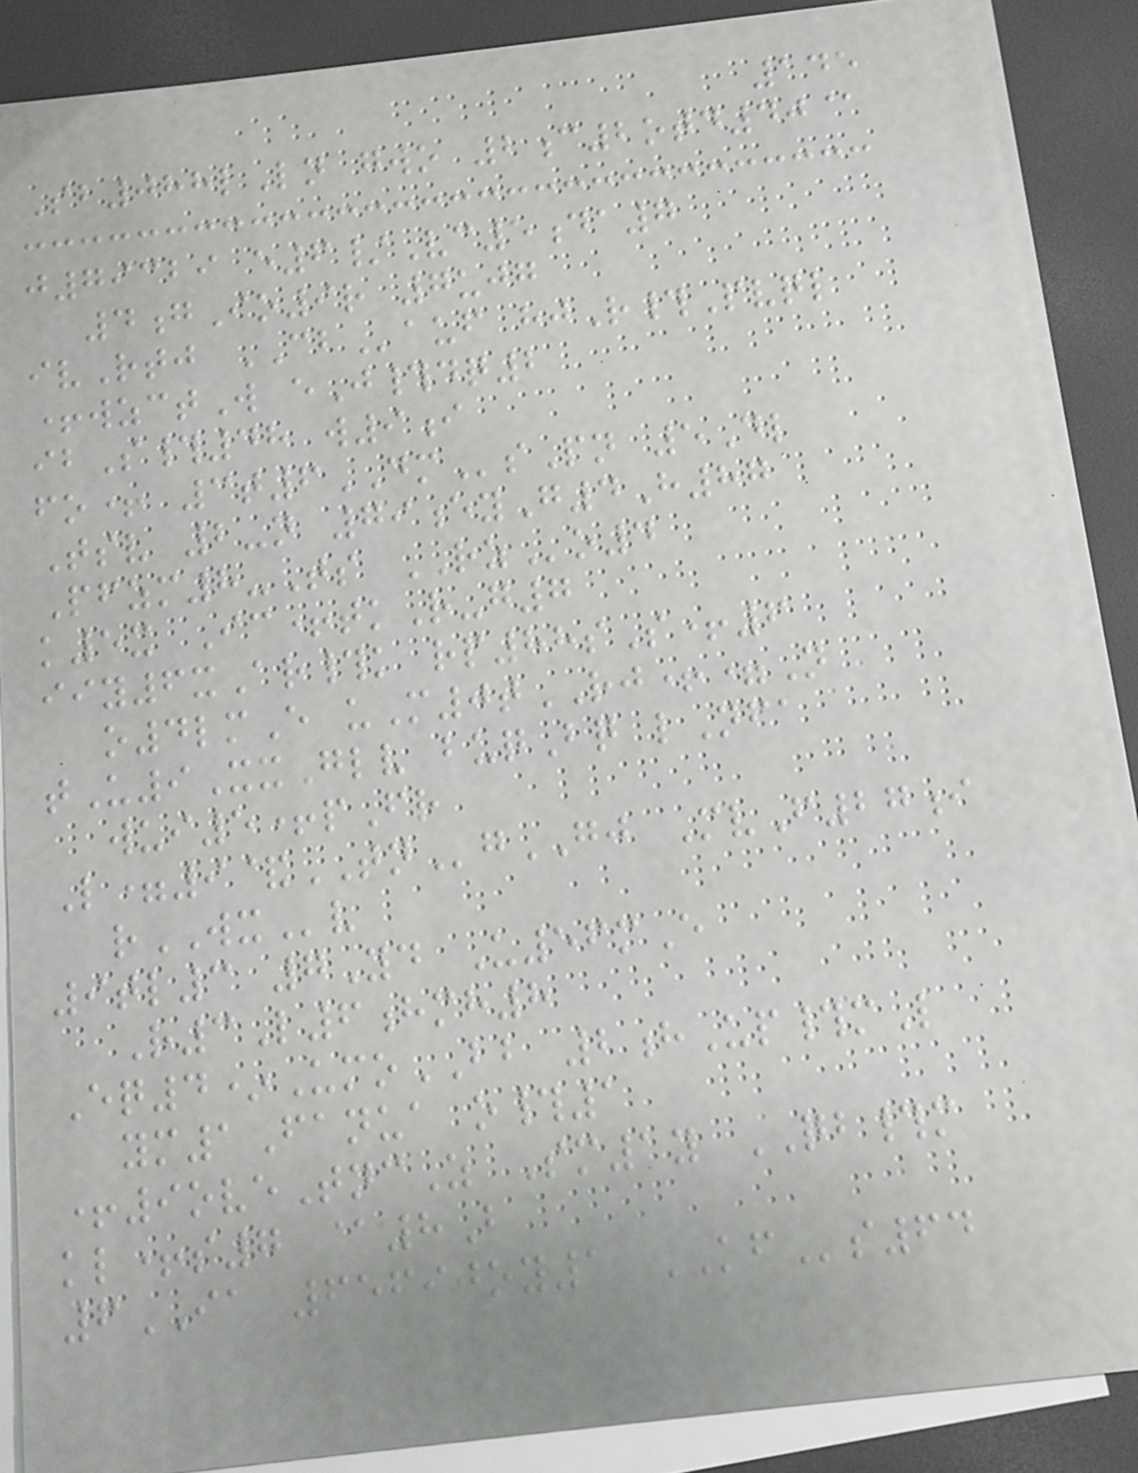145
Sb088lLn gwo 2c2otd40@
j79329 e6/Vc5da7
4gIo9r 7ujg
ivRtj CBauf hjR#Pvql
+wzctW eJ#dq2
ibS#48 w9i
fo+ 3t6DMsPn 5Dl
Tsv 2-n 79eyG4H87
Pfzm8-Ts RZo4
k5x Ic+tkR-g7
iiy6xAr#k rp88sS+6
o4lmE uM0tRJ+=N
tU9XxGlv buqBq lNfa
wui5+pFr
L=9&TNgGJ MvF27i
rWXv
9tl3 7Yd U56mE
R3L6hmh8
Eq4*UmoBB 2hUp#mL
ym1Fanua o#1
+9oveTncZ Sm1y QB#m
kl+s7 @8B
6IA 65690oy1 KFs64
